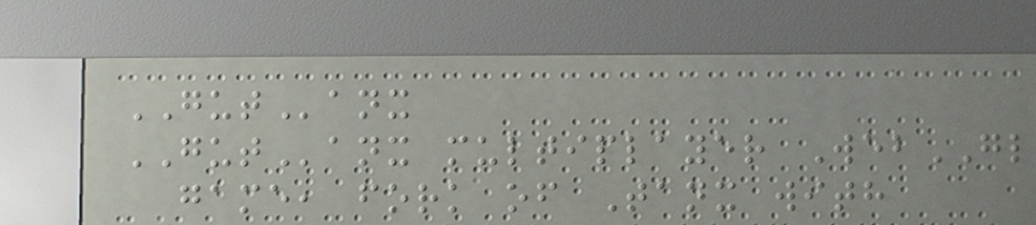GUTanx
GUTanx multiplayer WebGL
game, fork of Tanx with
